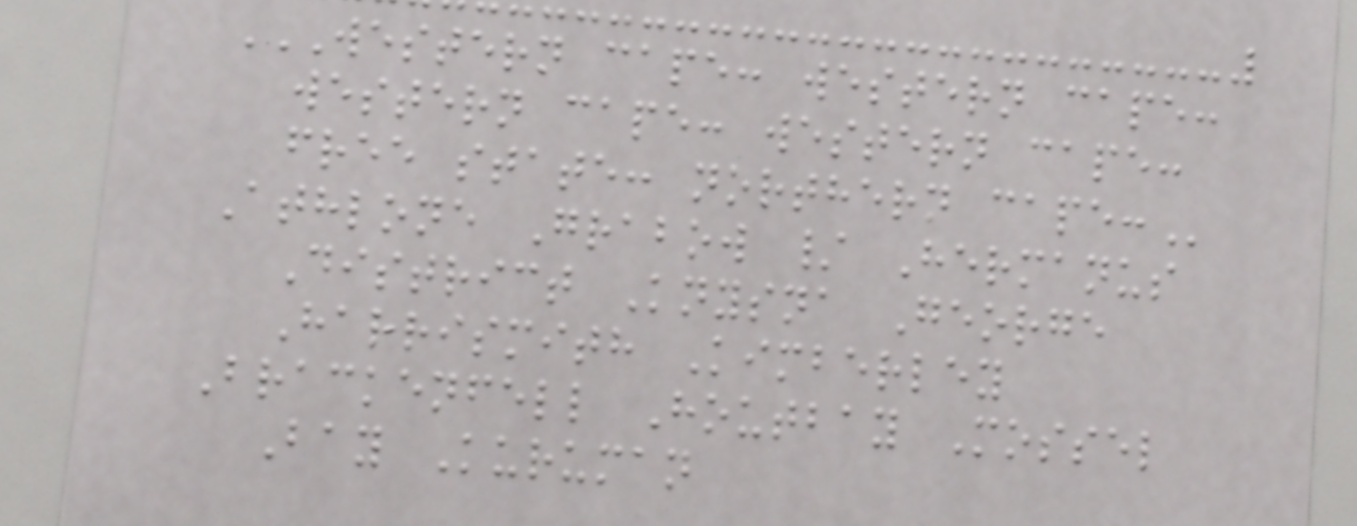WESTERN CAPE: WESTERN CAPE:
WESTERN CAPE: WESTERN CAPE:
FREE STATE: NORTHERN CAPE:
Athlone Grabow / Hermanus
District Knysna George
Harrismith Kimberley
Brackenfell Houtbay Mossel
Bay Kuruman
